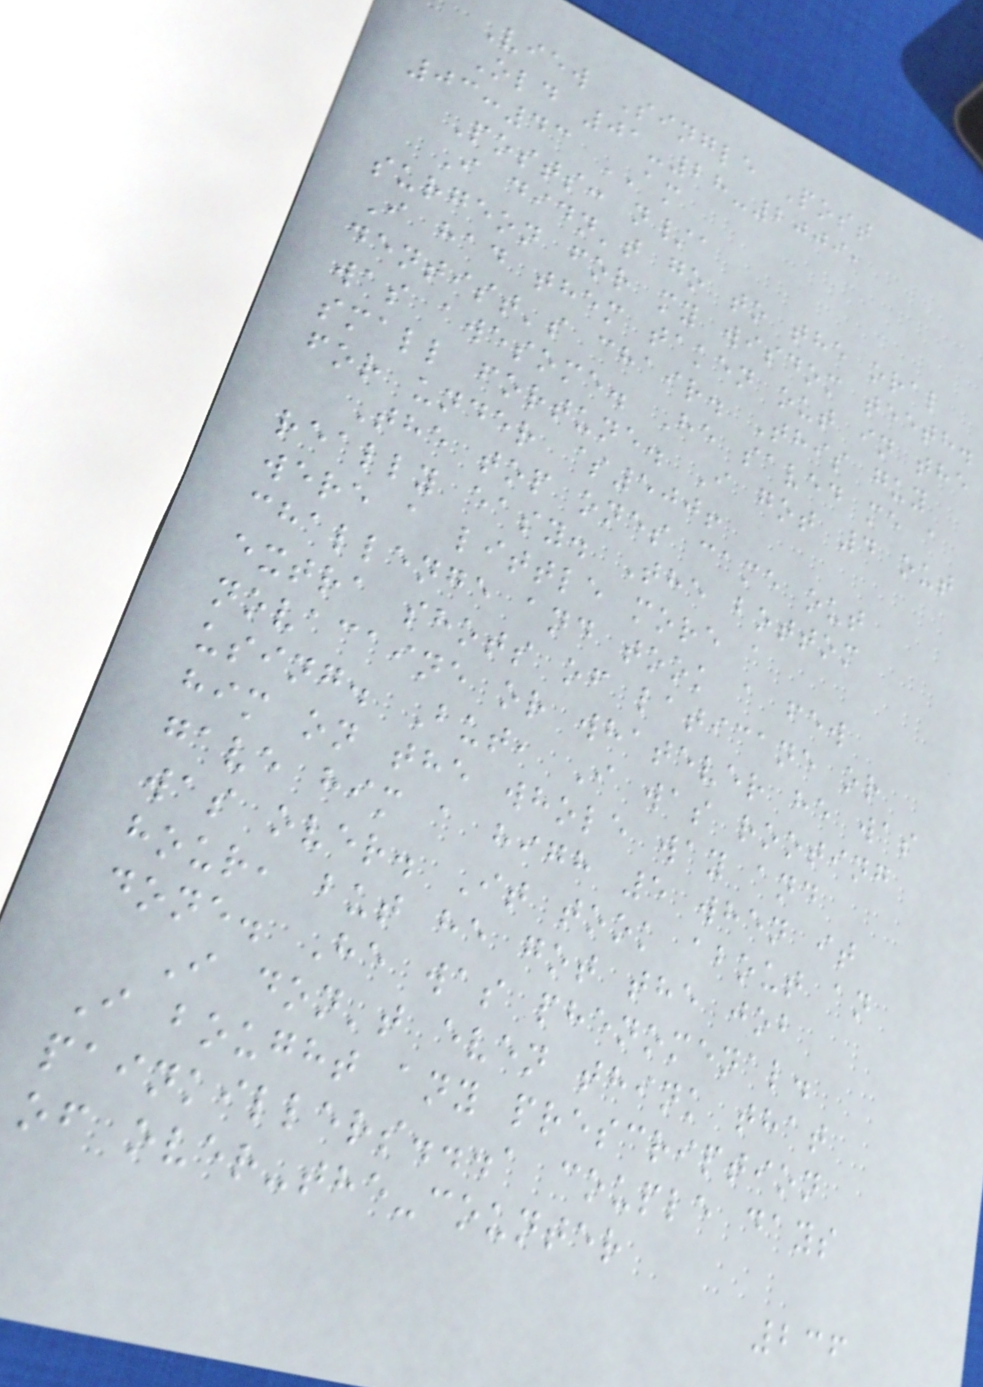View Single Post
Old 01-28-2009,
03:43 AM
Posts: n/a
I didn't go to the oral
surgeon for my wisdom teeth.
I had them taken out in the
dentist's chair. This guy
was awesome. He saved me a
small fortune. I got 4 out
for under $500!
The top ones came out
really easy. The bottom
were a little more a
challenge and took a few
extra shots of laticane or
novacaine or whatever he was
using. But, I was rooting
him on the whole way and
gave him a high 5 when it
was over. It took about an
hour, but he got the job
done. He was phenomenal.
I don't even think that
I bought any prescription
painkillers...a couple days
of over-the-counter
236
